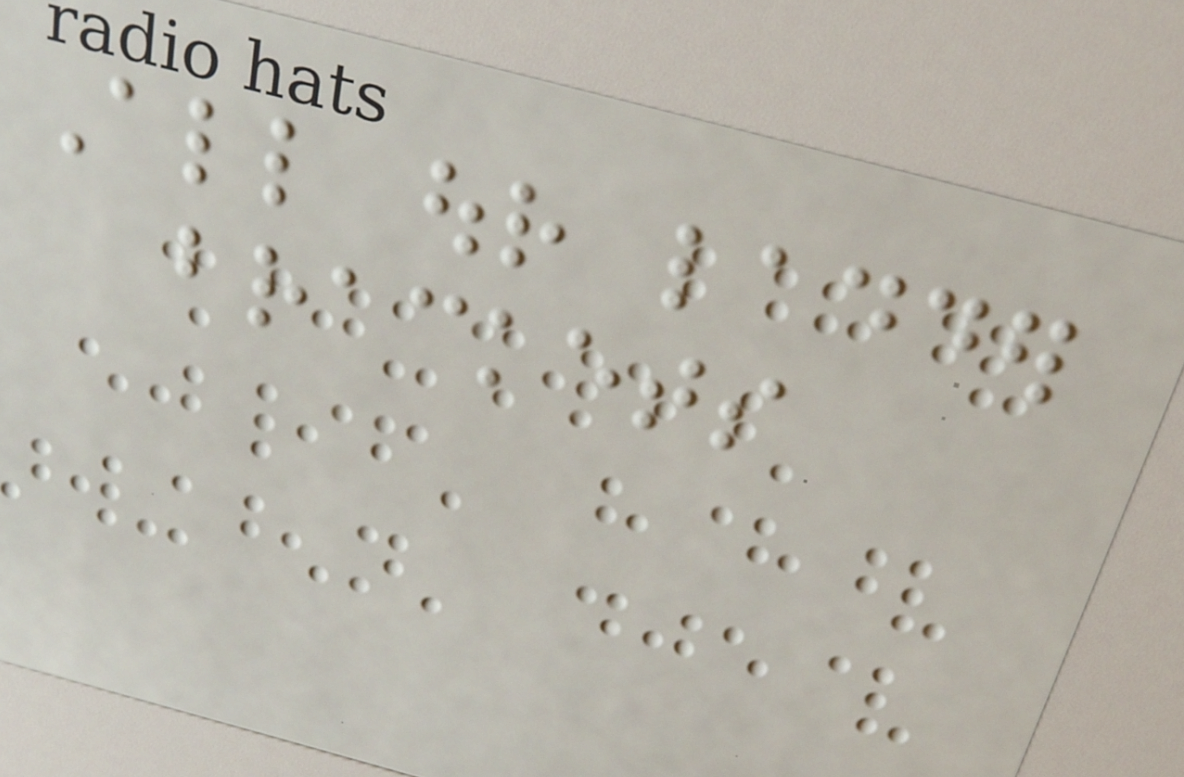All our ladder
brackets
